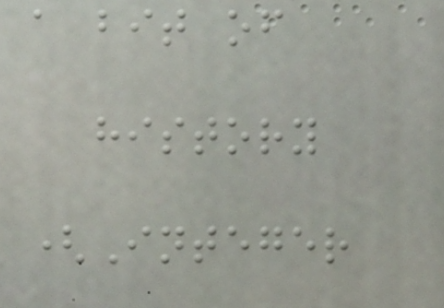a bit of
history
(Integer
